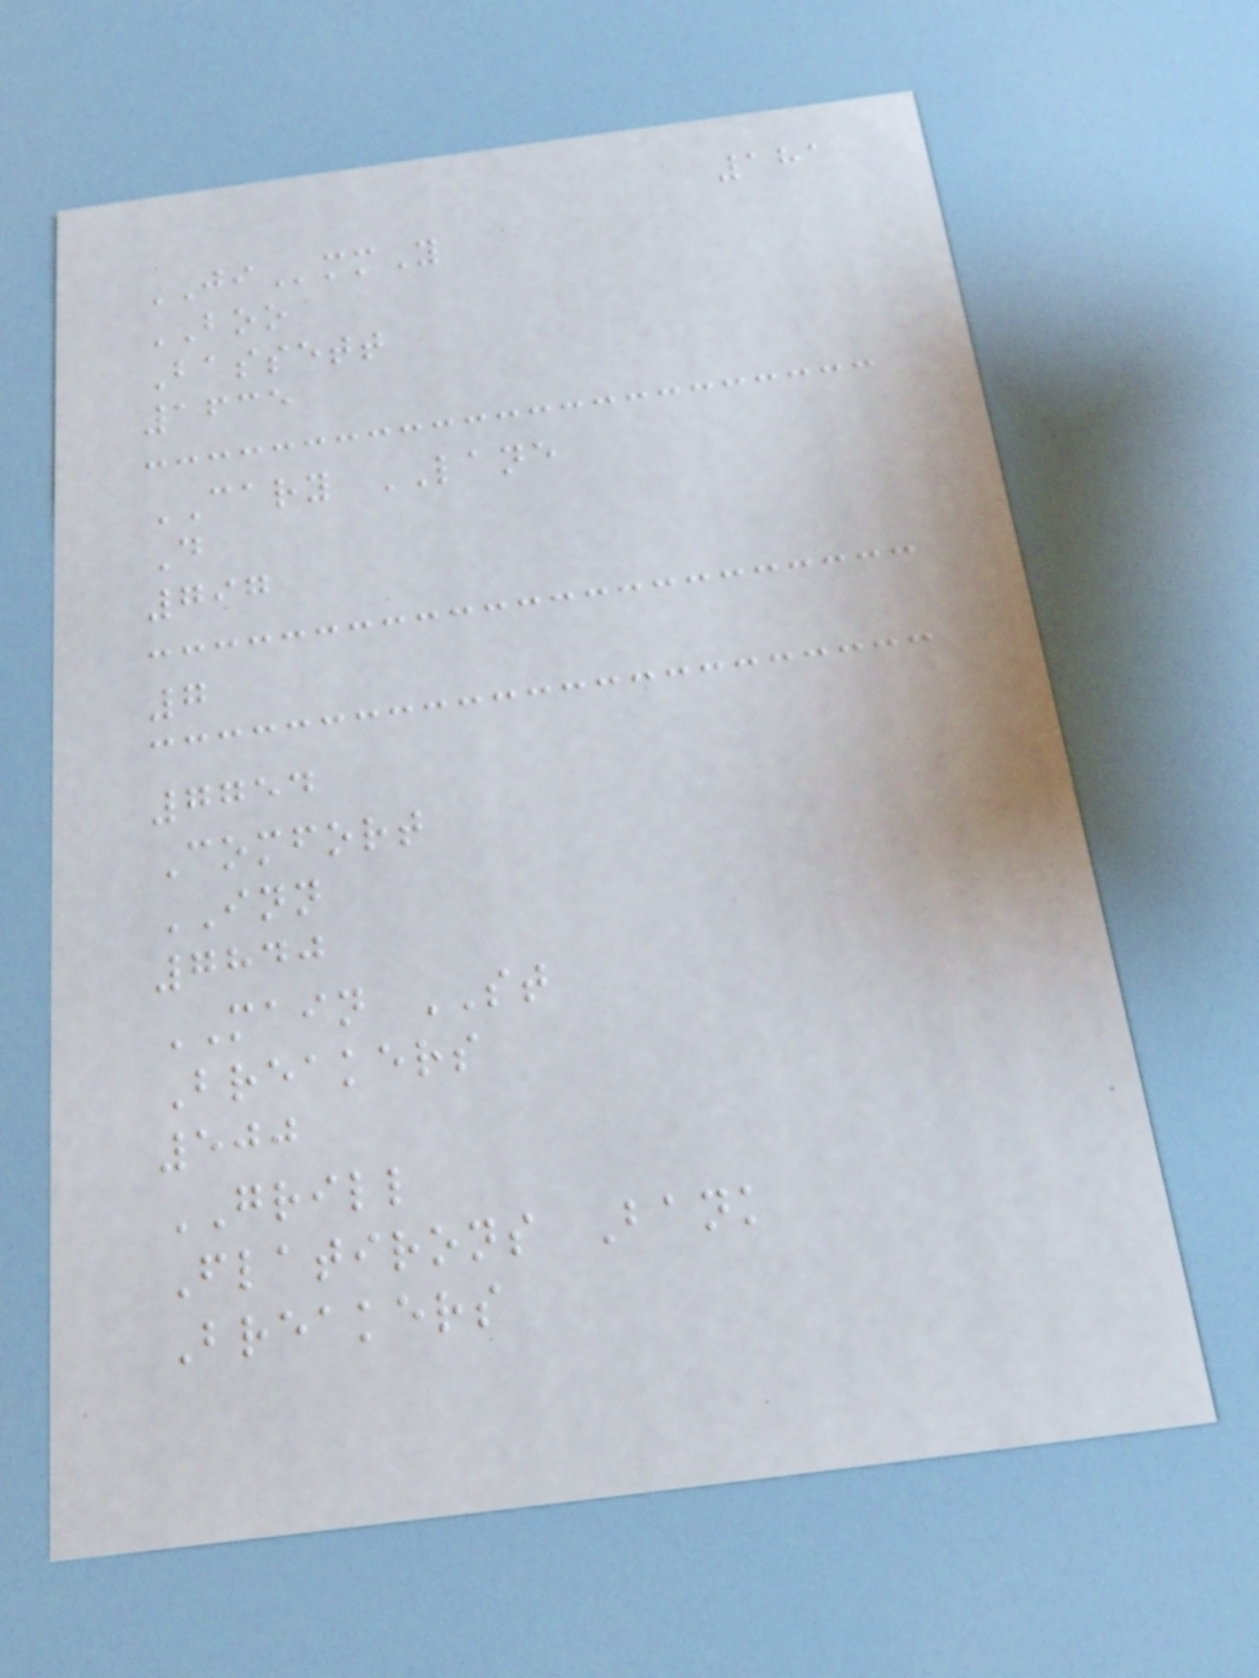181
JImmY
BOO
Bassett
1635
CARY LANE
D
797
7
7754
Comfort
INN
7840
MAIN ST
Breakers
500
GRILL
Flatirons Bank
Breakers
